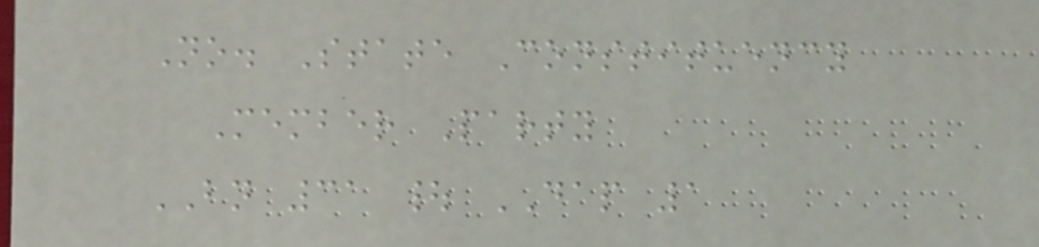No. State Constituency
Member Party
BN 31 | DAP 1
